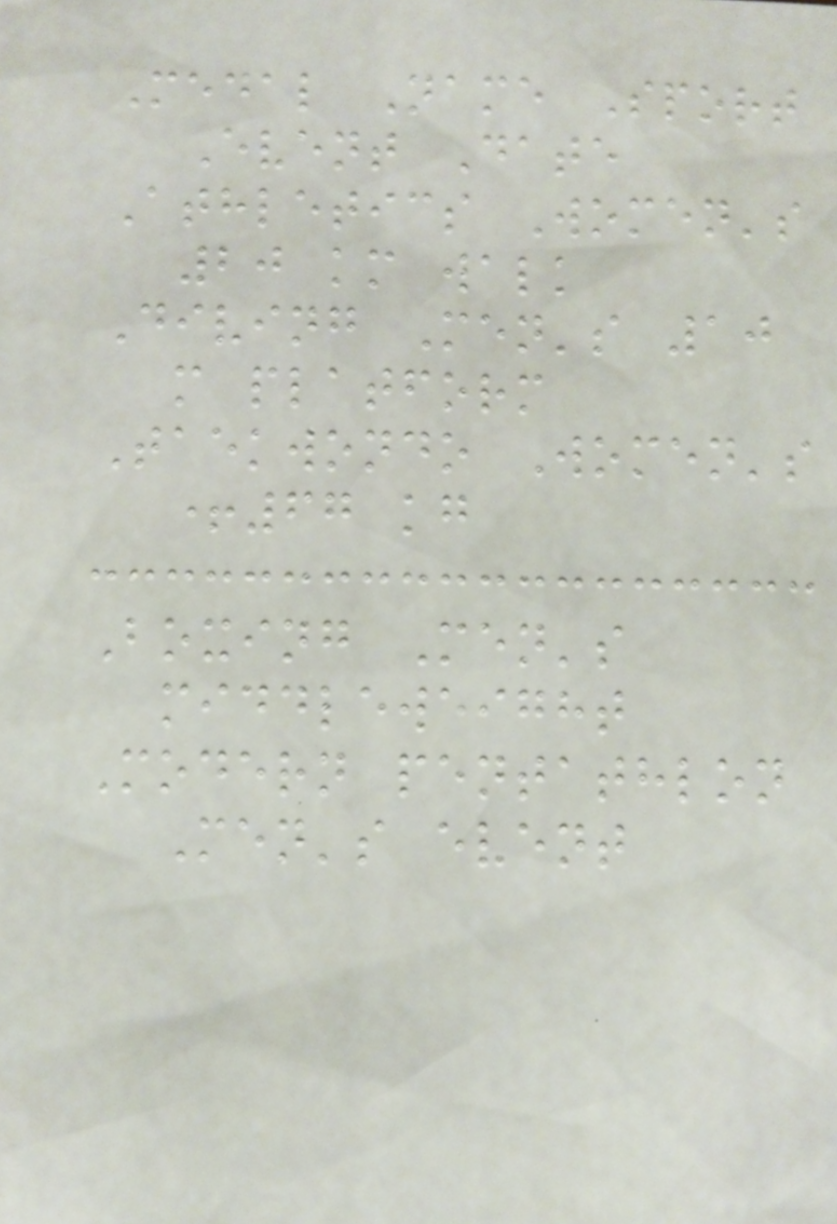Medal Name Sport
Event Date
Athletics Women's
20 km walk
Diving Men's 10
m platform
Taekwondo Women's
+67 kg
Boxing Men's
middleweight
Modern pentathlon
Men's event
